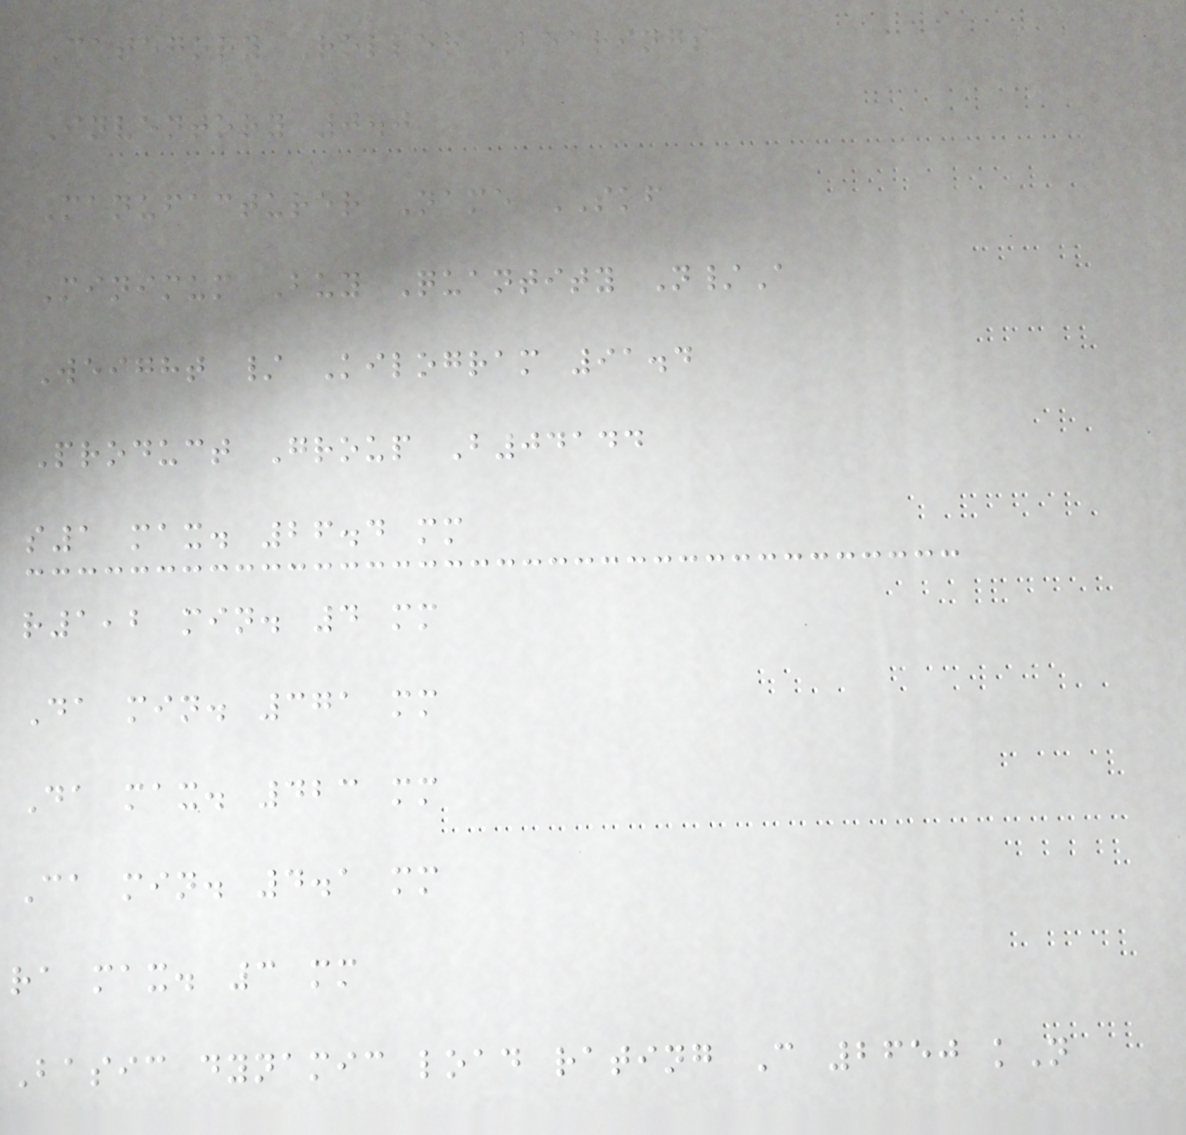Category Roller Bearings
Inventory 0.0
Manufacturer Name SKF
Minimum Buy Quantity N/A
Weight / Kilogram 91.4
Product Group B04144
s1 max. 26.4 mm
r1,2 min. 4 mm
Da min. 371 mm
Da max. 423 mm
Ca min. 4.1 mm
ra max. 3 mm
Basic dynamic load rating C 2650 kN
